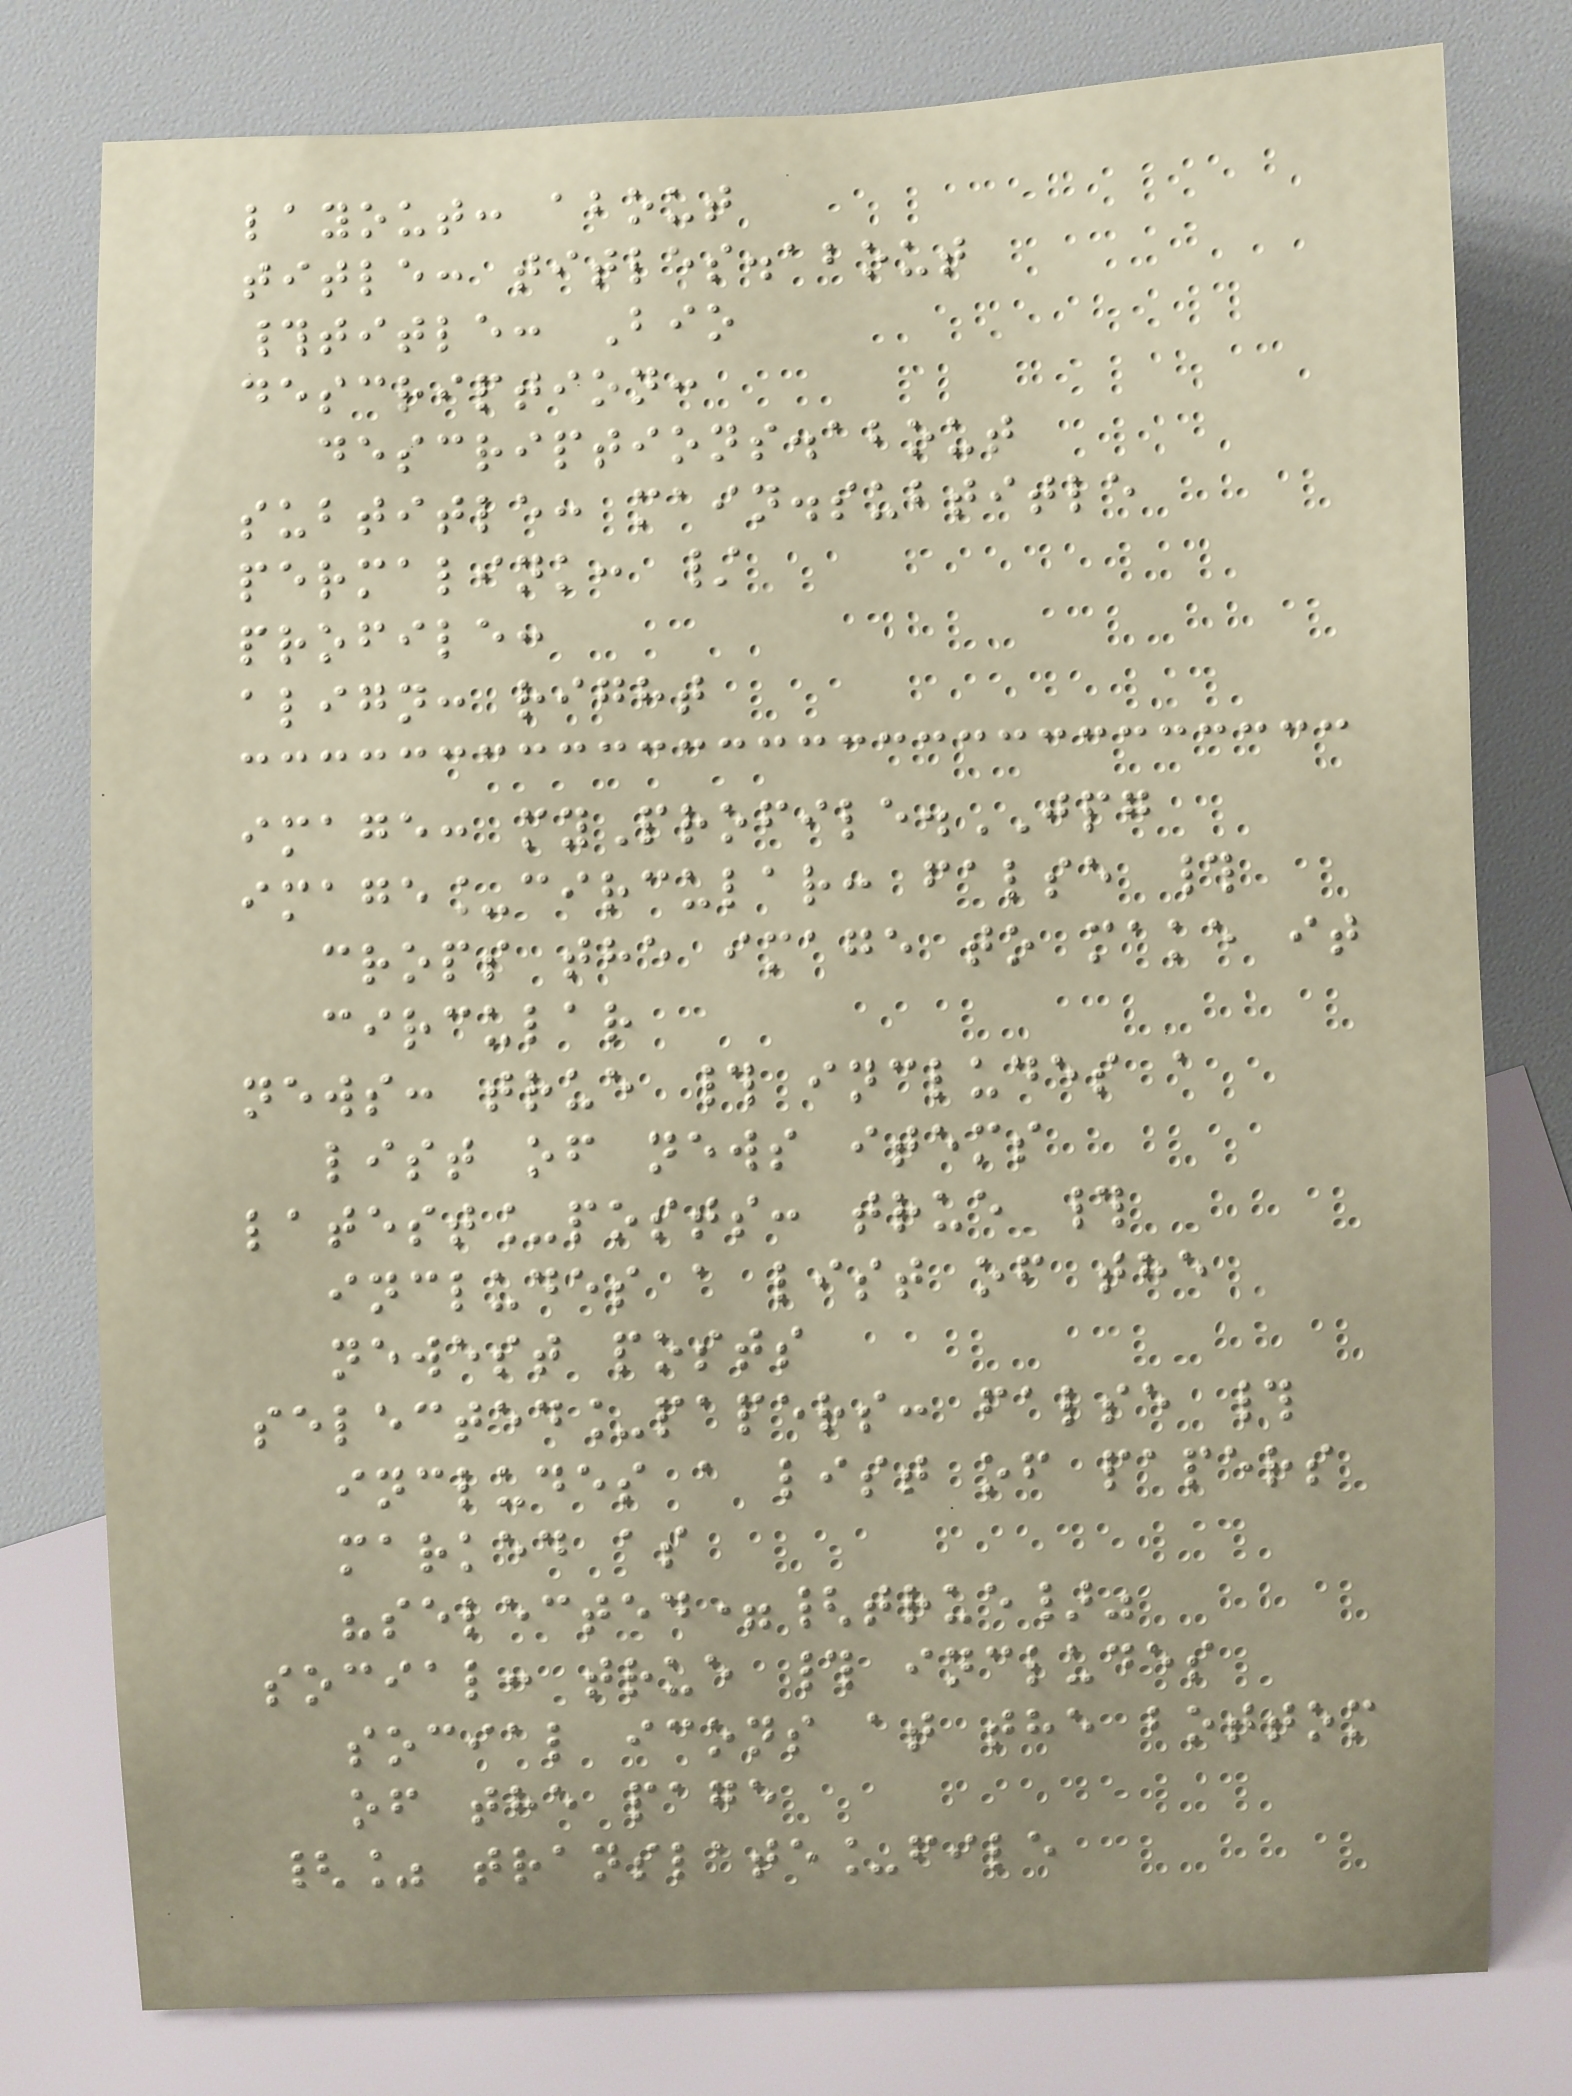layout: about
title: titles.about
#title: Bio
description:
descriptions.about
subtitle: main.subtitle
permalink: /
profile:
align: right
image: myProfile.JPG
image_circular: false #
crops the image to make it
circular
news: true # includes a
list of news items
latest_posts: true #
includes a list of the
newest posts
selected_papers: false #
includes a list of papers
marked as
"selected={true}"
social: true # includes
social icons at the bottom
of the page
{% translate_file
